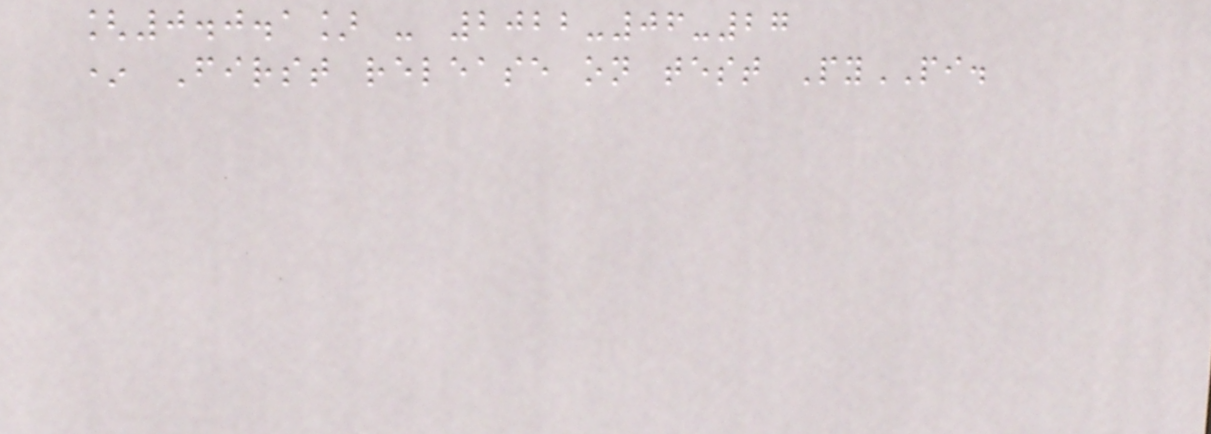[0.0.1] - 2022-06-27
* First release on test PyPI.
